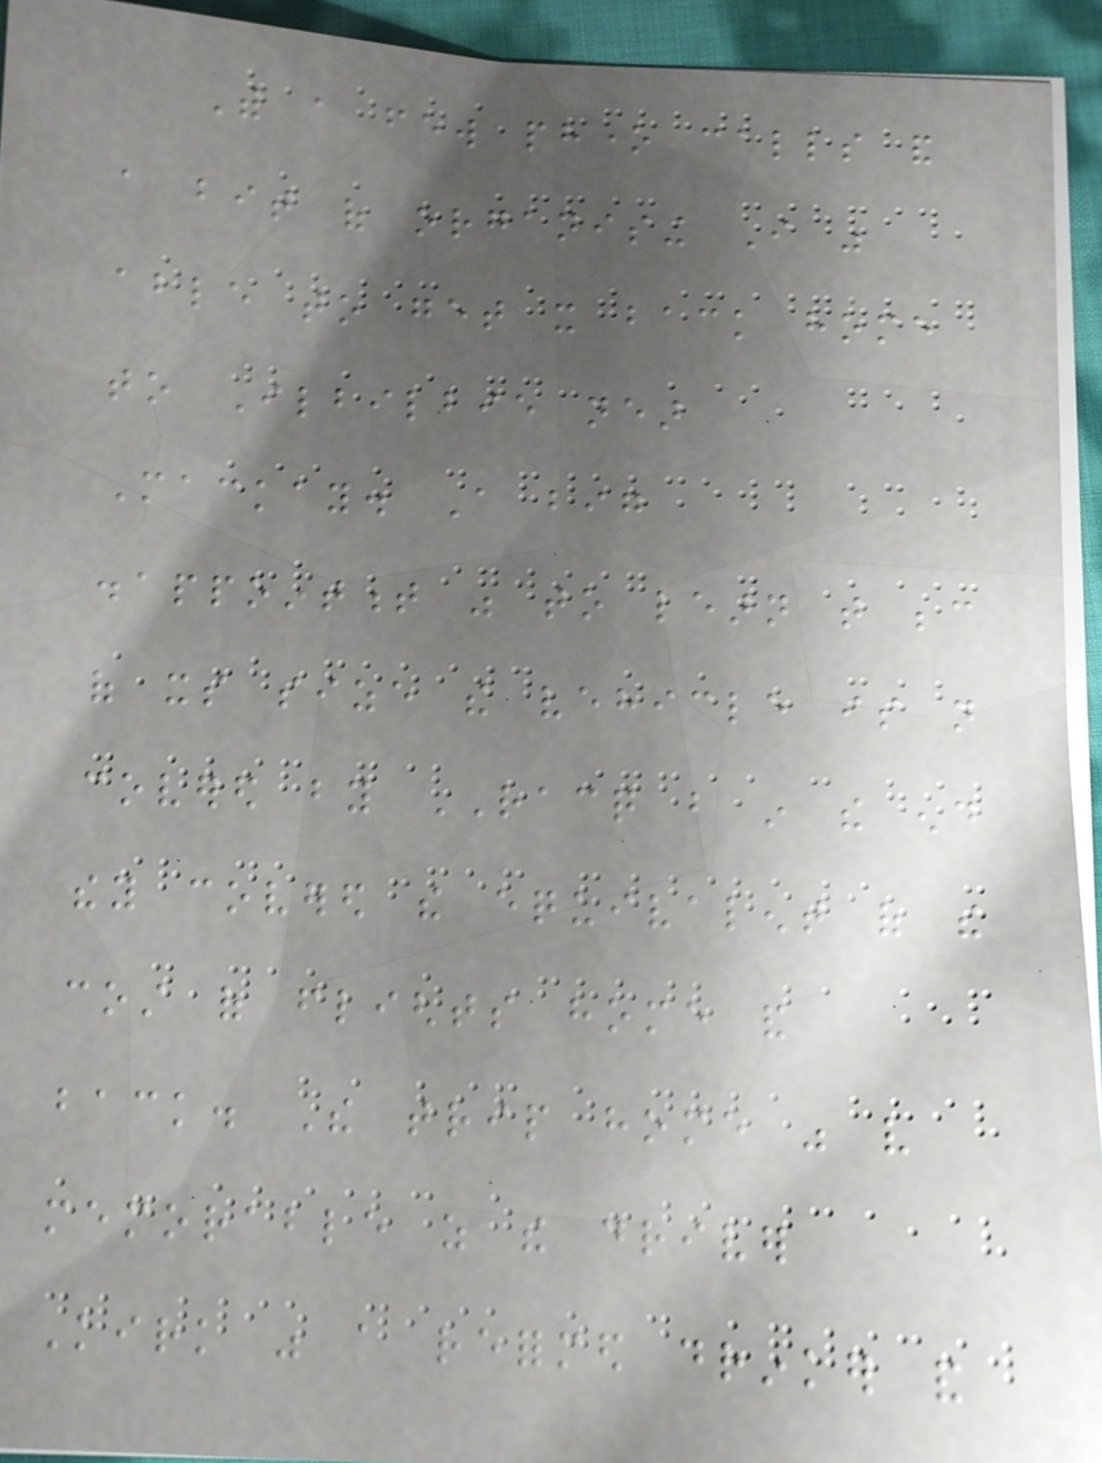With a few phone calls and
a bit of organising I was
able to get it back home
to Ilbilbie near
Mackay. A big
disappointment was to learn that because
of its size the vehicle is not
covered by RACQ but in the end
they covered the equivalent of the
cost of flights home and
back. The trip home was very
memorable as the driver
Kirk was a reformed drinker and
